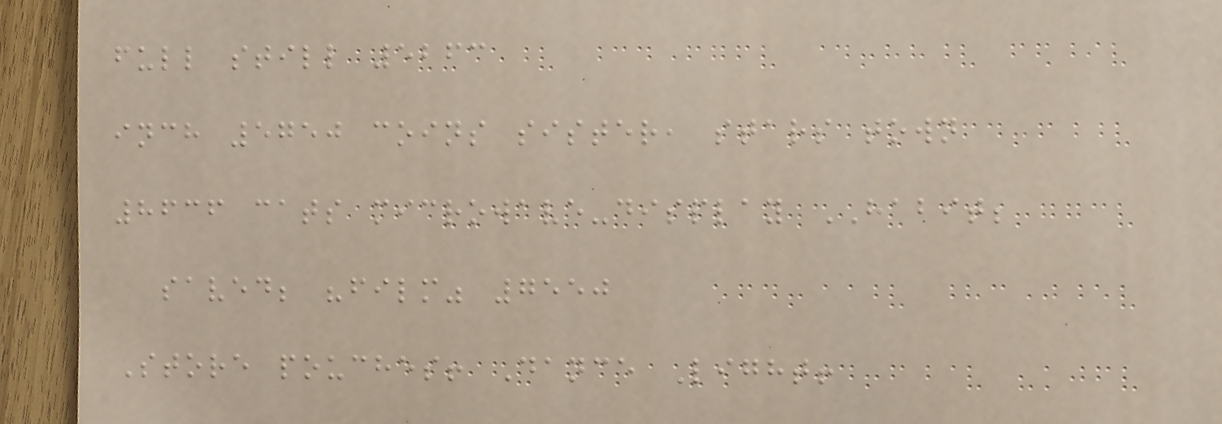full still 5263
inch 5750 coins sister, stars town
8636 cats microwave-display HABIT;
saved; "film" 7550
Store pouches! Dance Light!
